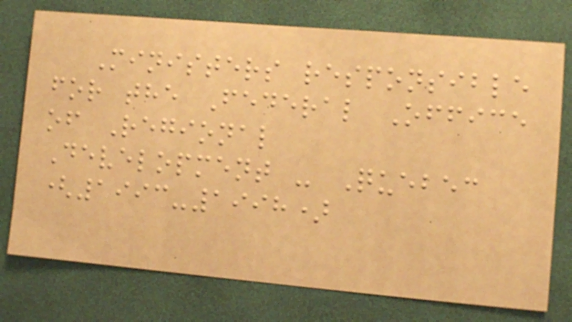Ministers responsible
for the Federal Office
of Regional
Development - Quebec
(1993-1998)
